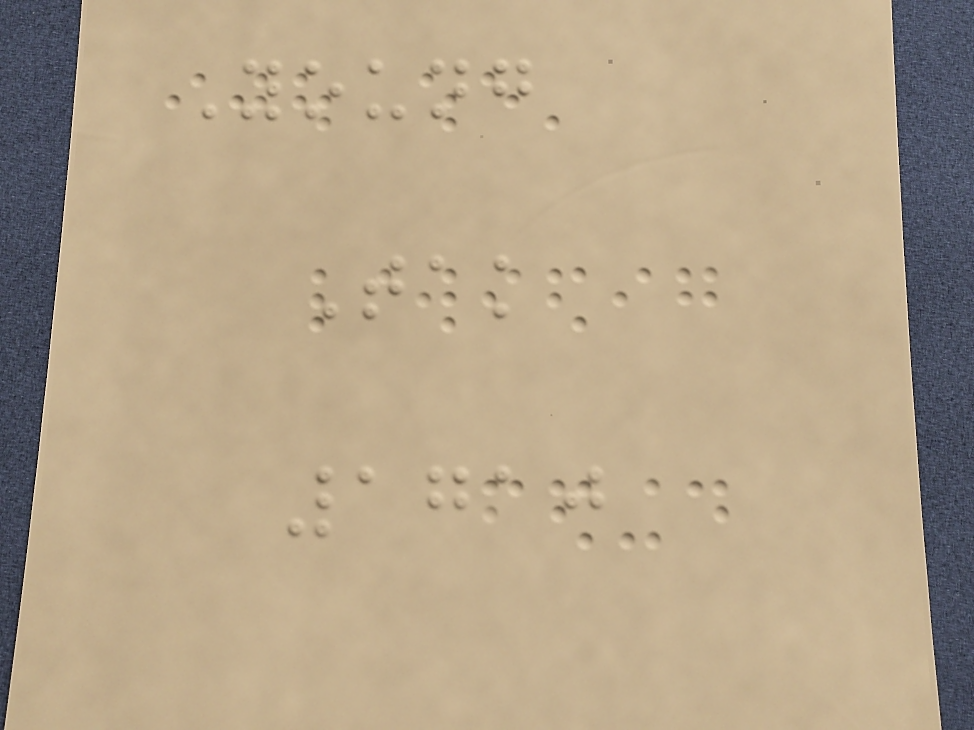Young
Tak
1710
